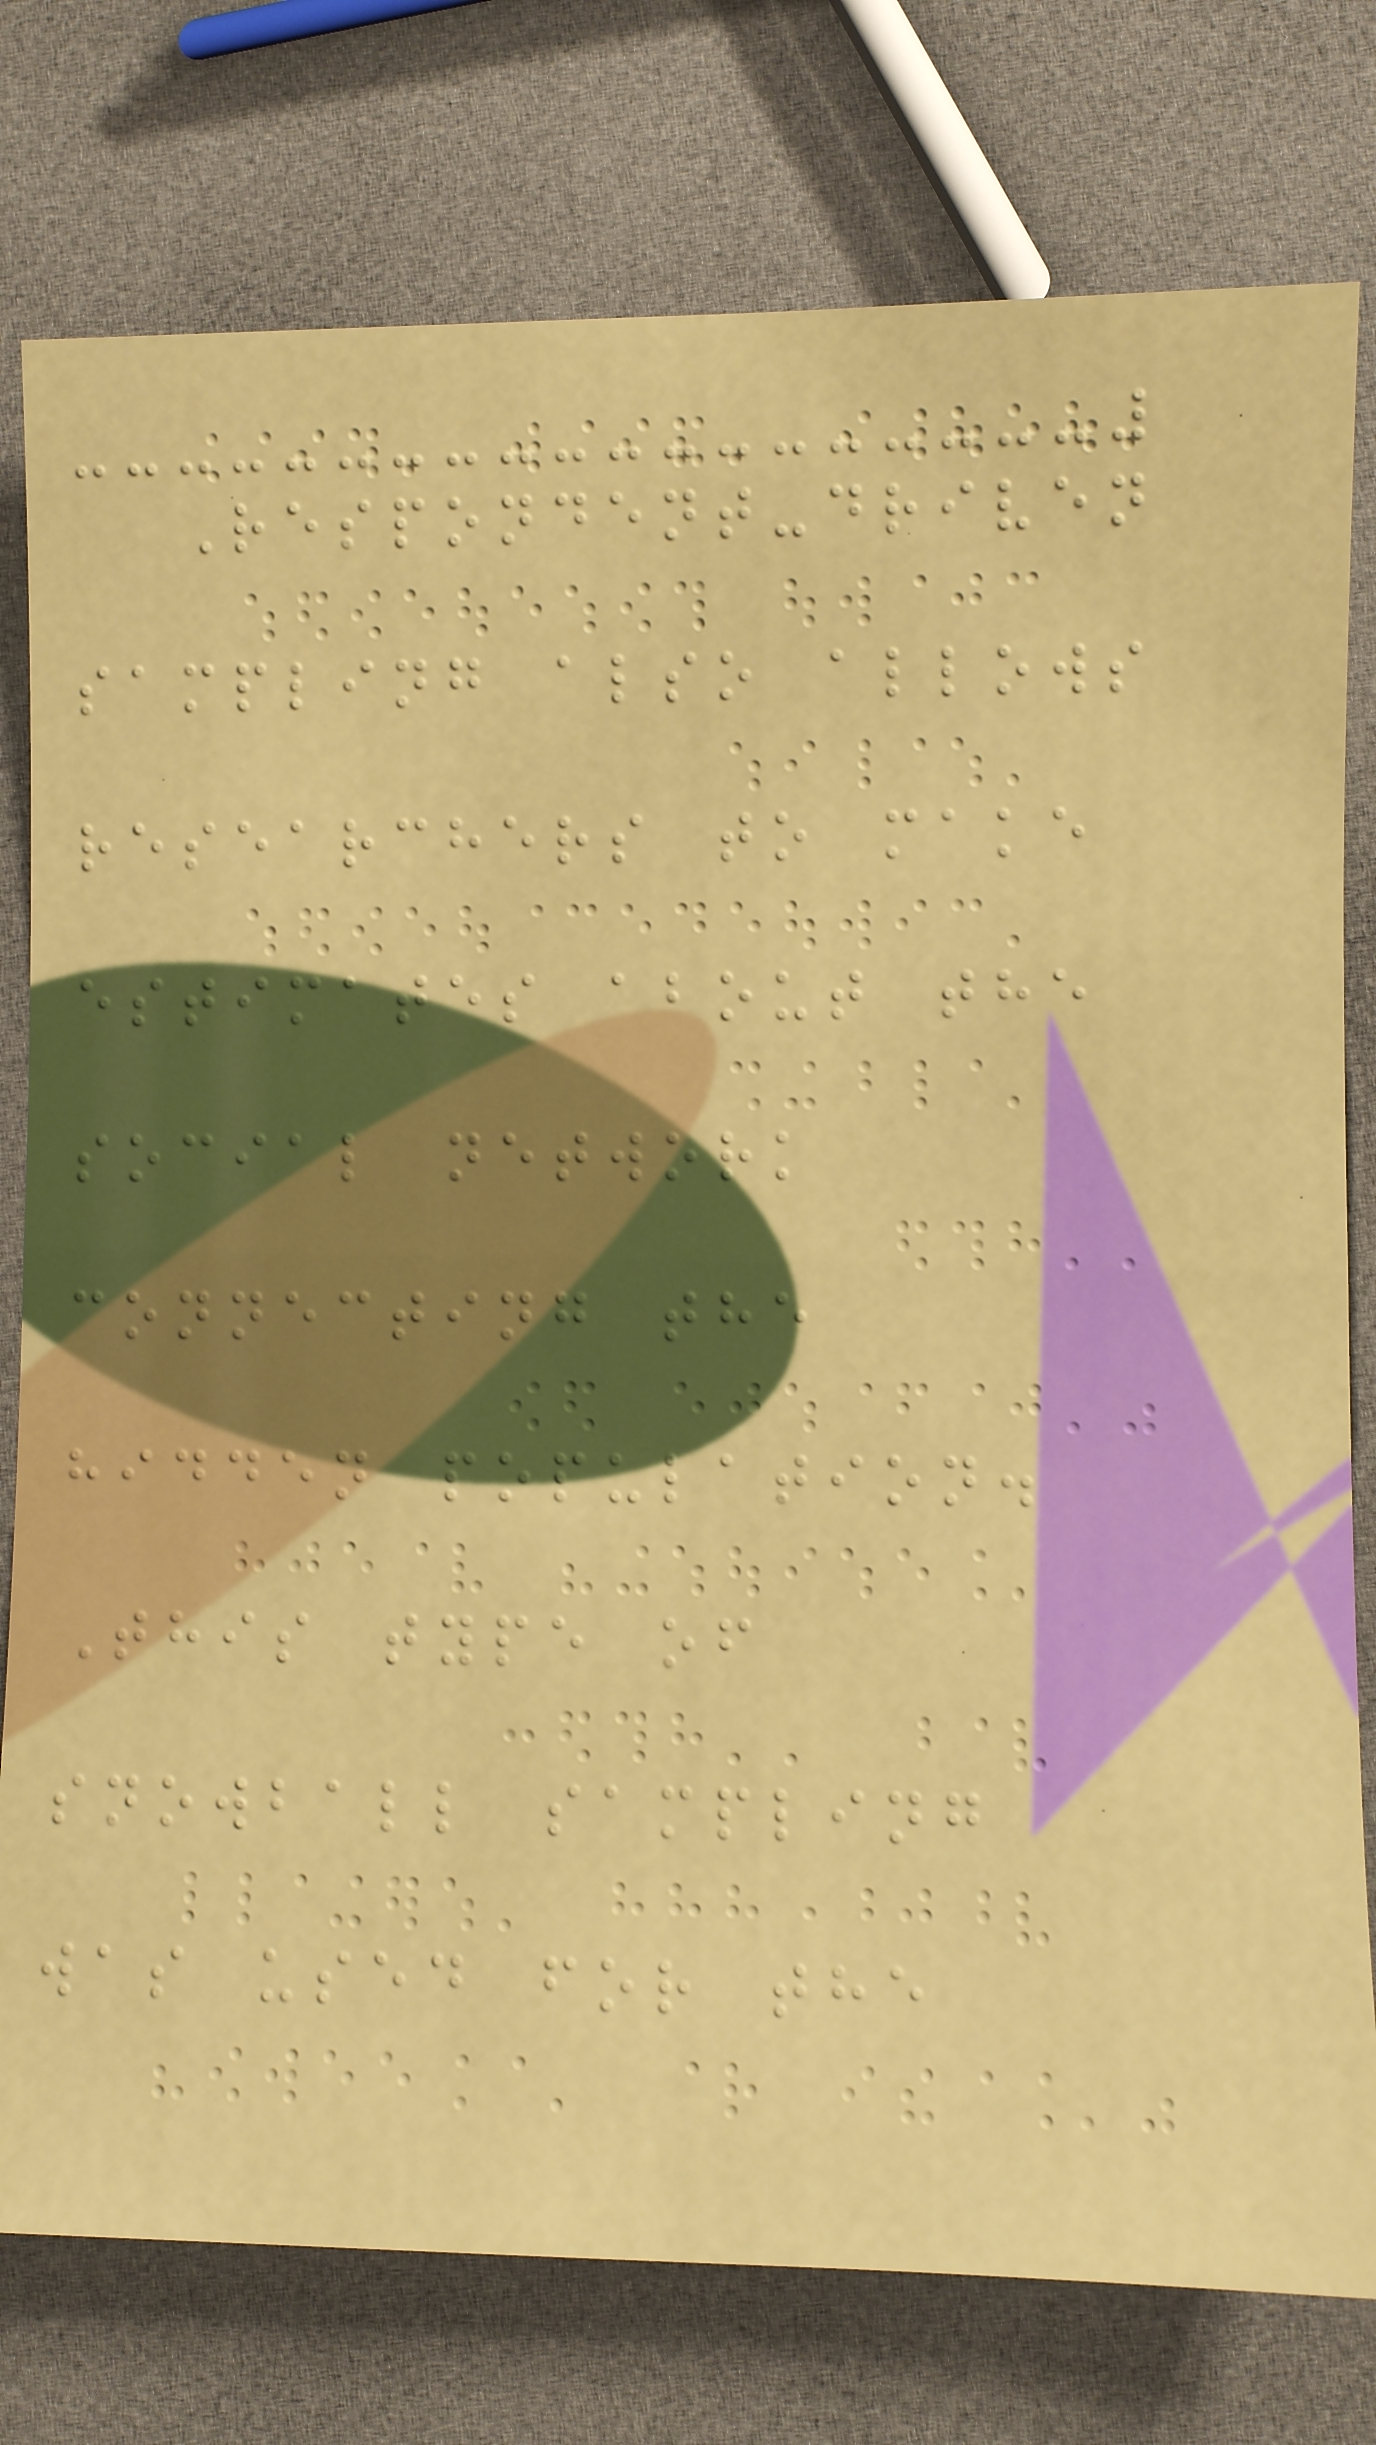Respondent-driven
sampling also allows
researchers to make
estimates about the
social network
connecting the
hidden population.
This type of
snowball sampling
was used for the
